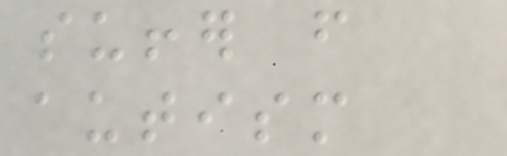suffer from
autism
